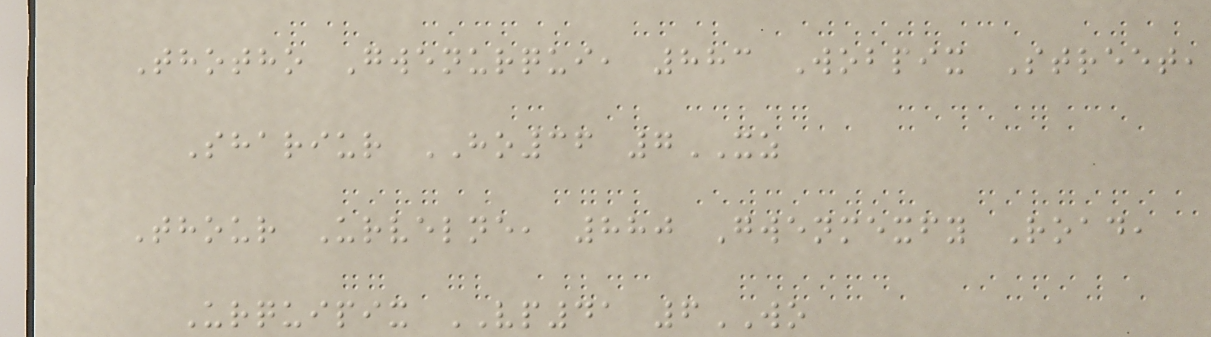Thotho Gwenurqui, 883 Wobpix Street,
Shariur HO36 7XZ
Thour Urvelne, 880 Gwenmexfy Road,
Urquipix VP41 6WO
